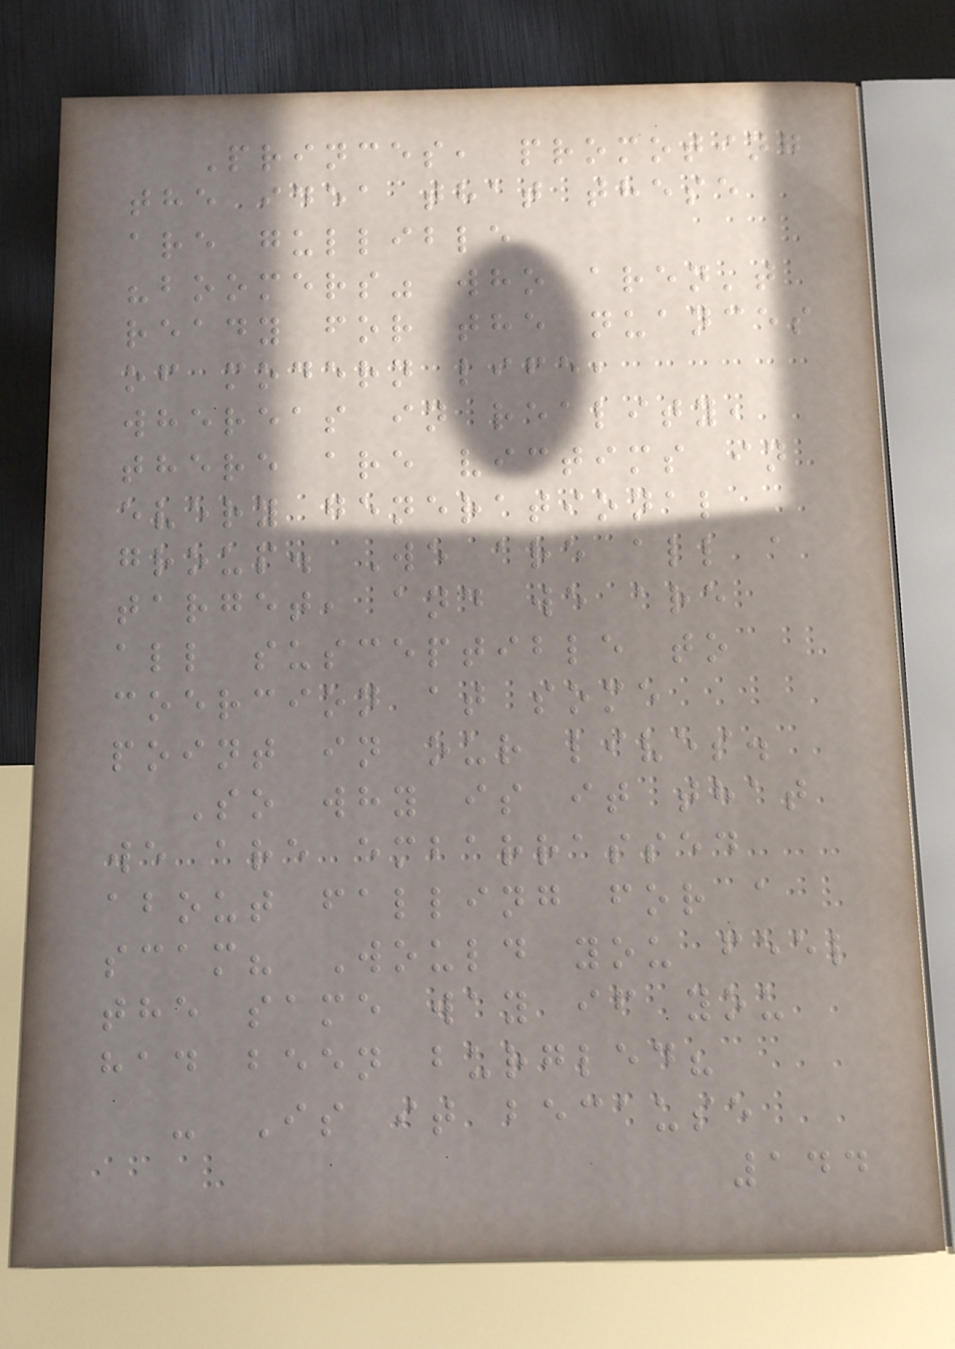Princes, promoting
the idea that these
are gullible
"boomers" who aren't
ready for the nuances
of modern life,
whereas in reality,
there are victims in
every generational
group. We are all a
target, and we are
all susceptible to
coercion at some
point in our lives.
So why is it that
we are embarrassed
about falling for a
scam? Would you feel
the same way if you
had been burgled?
- Is it because
144
